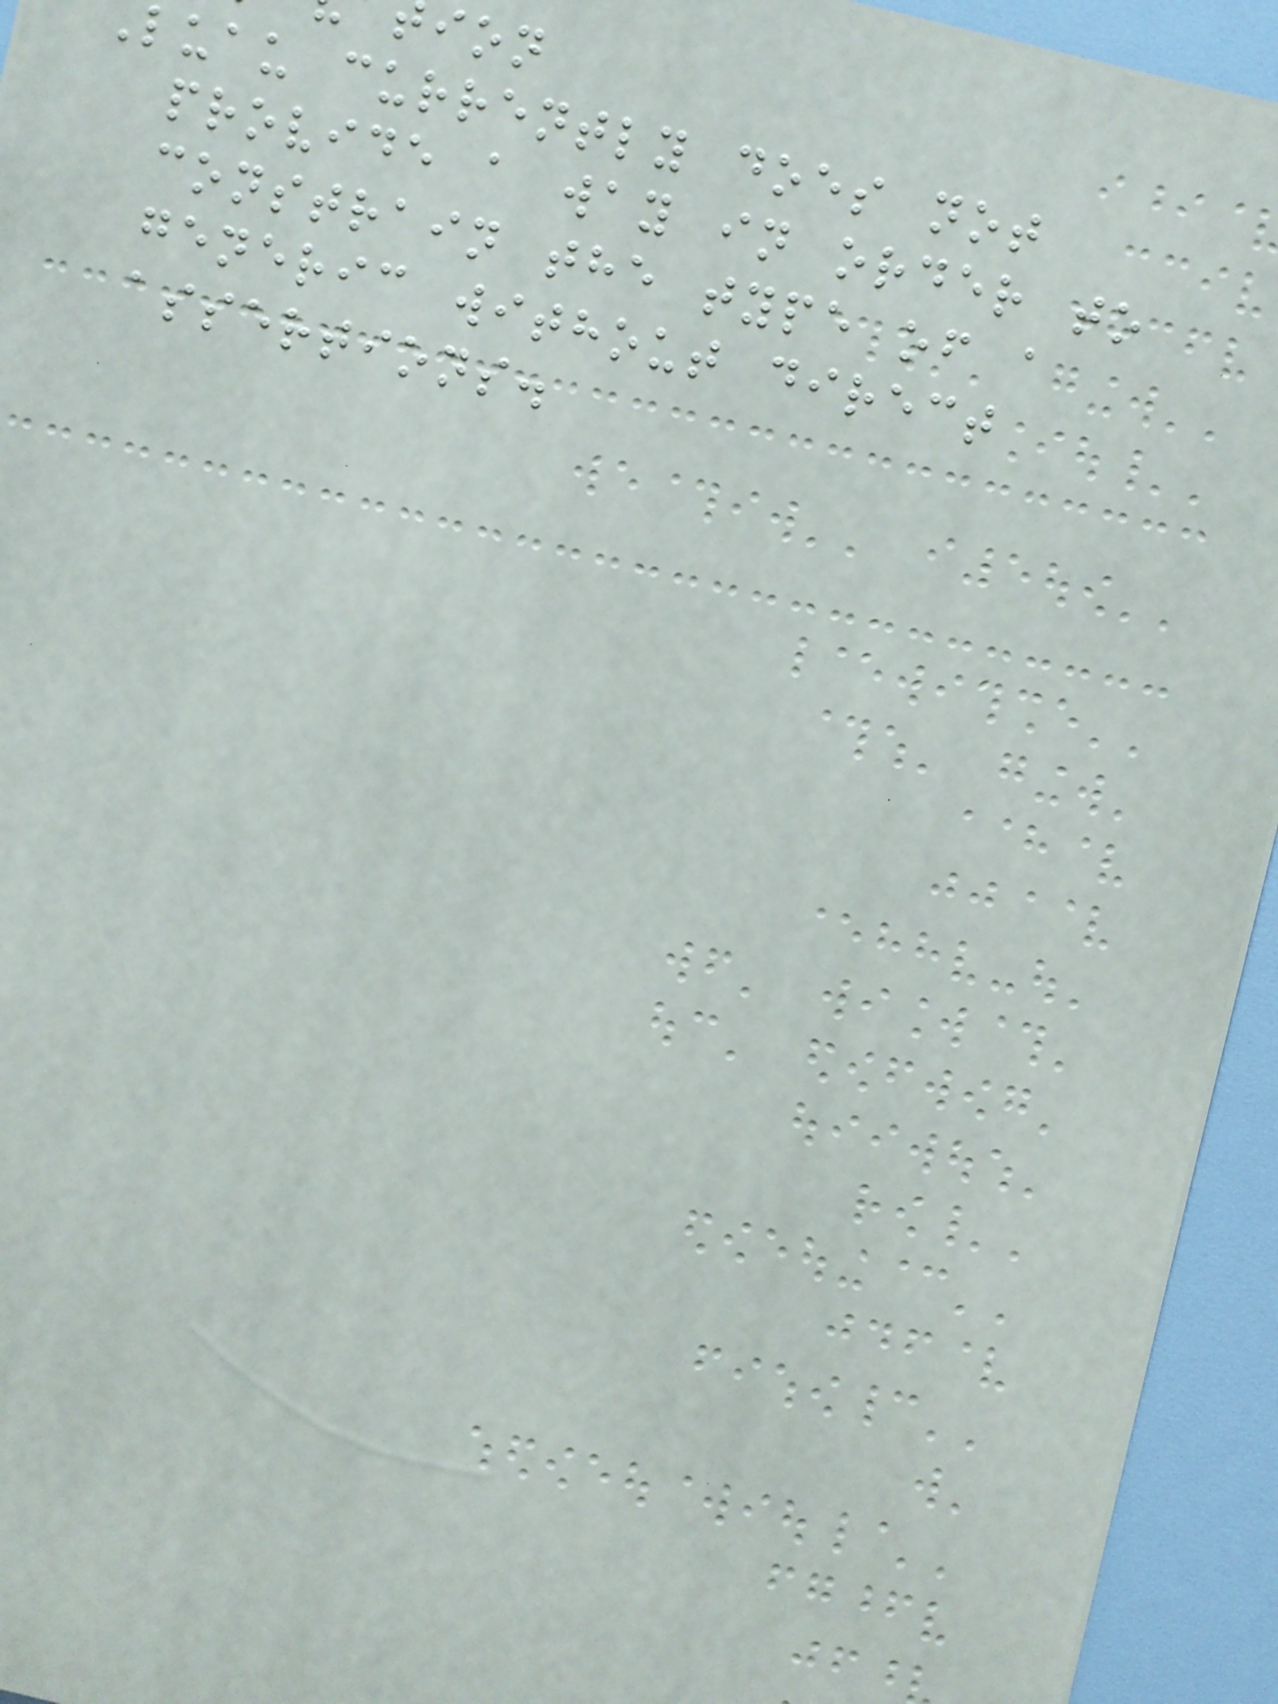luau currently does not
provide a way in order to
constrain the type of a
generic without direct
assertions.
